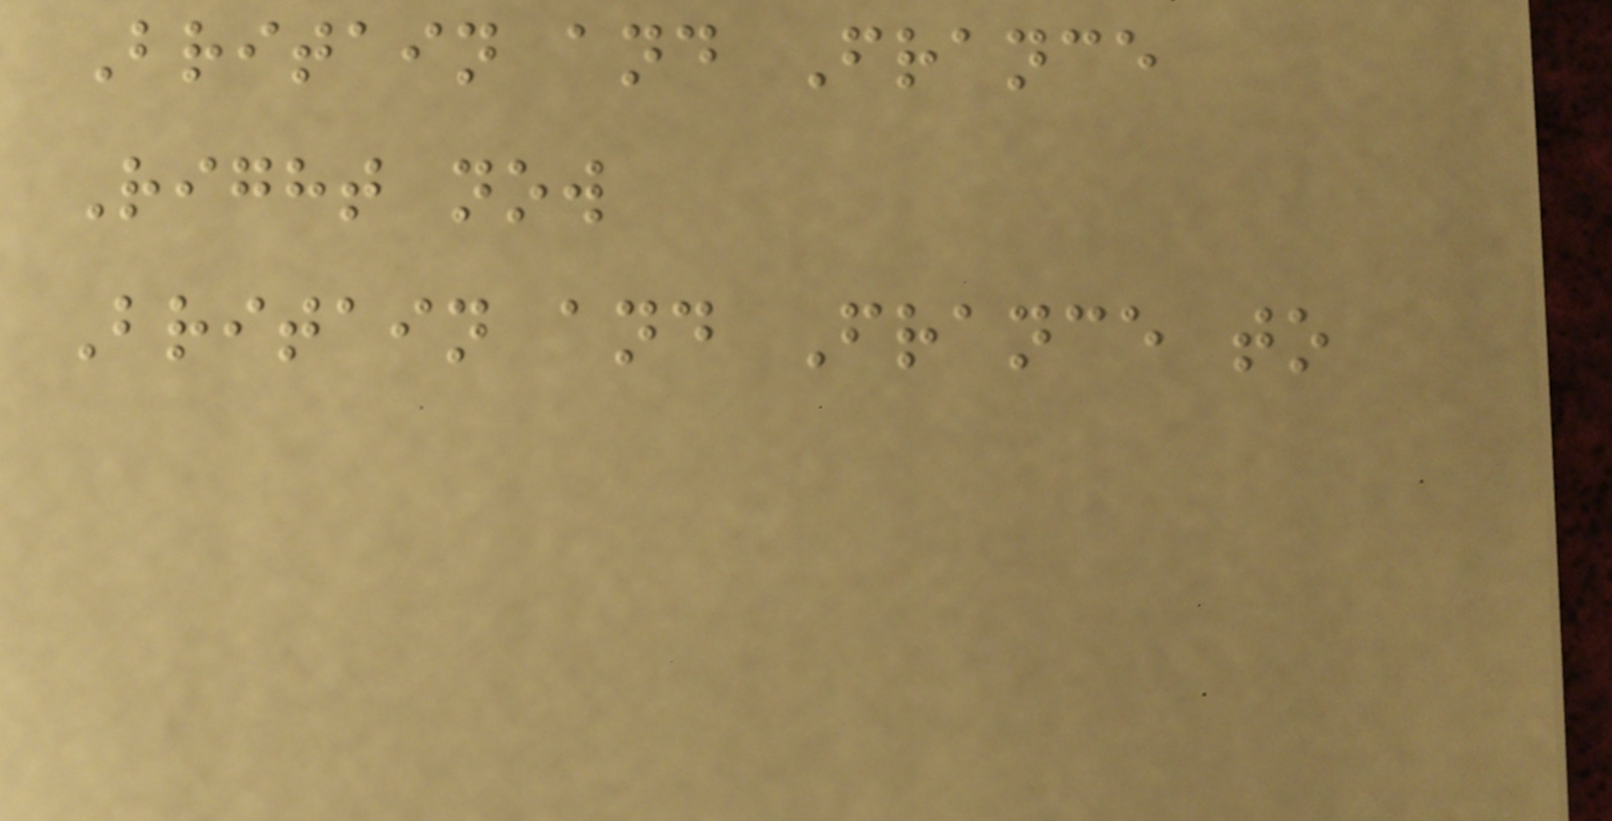Britain and France
Right now
Britain and France to
